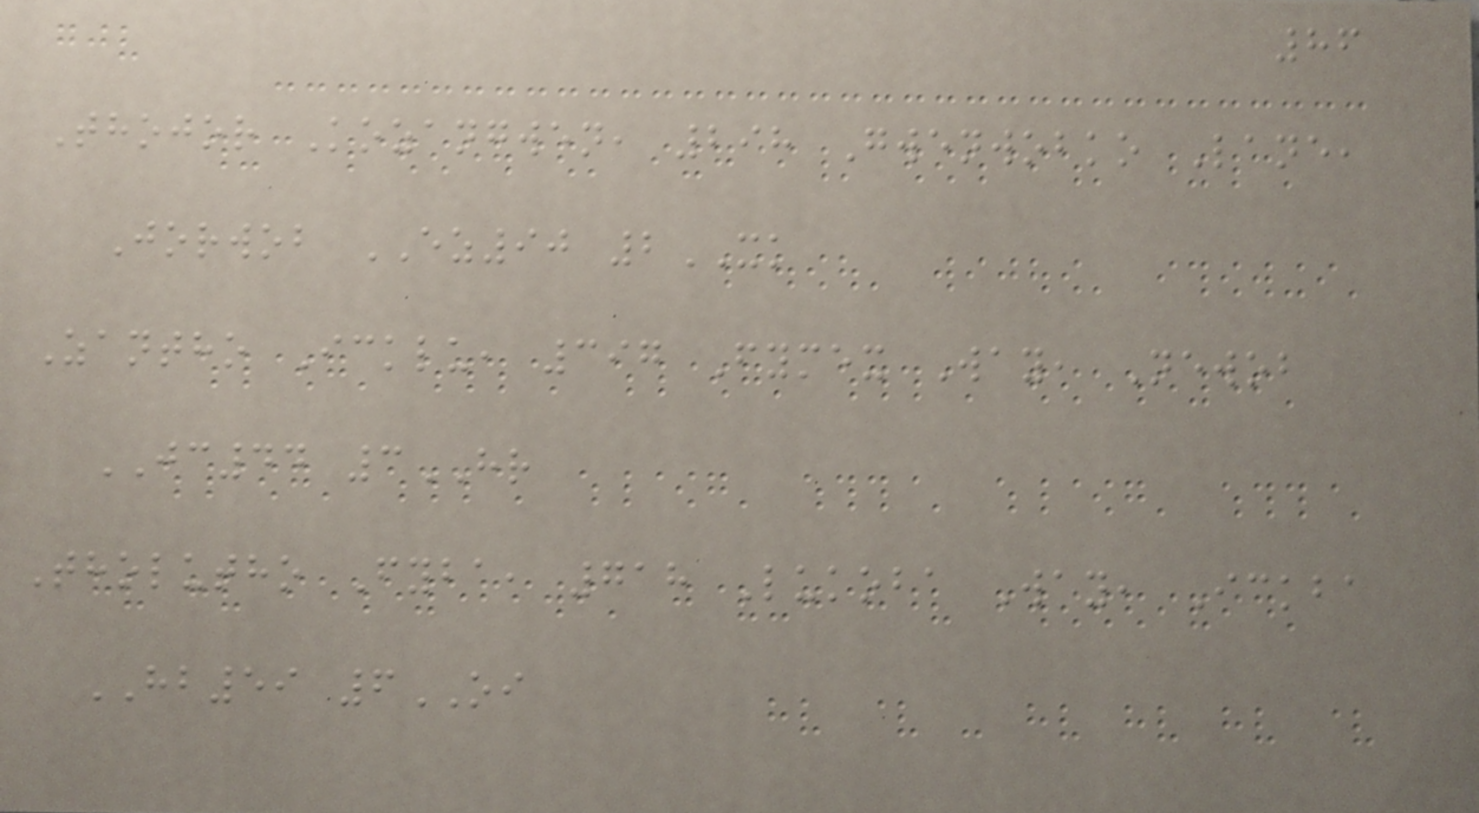86
Thojor Kozangwen, 298 Gwenwobko Lane,
Jorwob EZ90 2XK
Zantho Icklu, 397 Fymex Way, Newob
JC44 3HR
Tholutho Fyba, 718 Lukoba Way, Ickba
HB59 6OI
